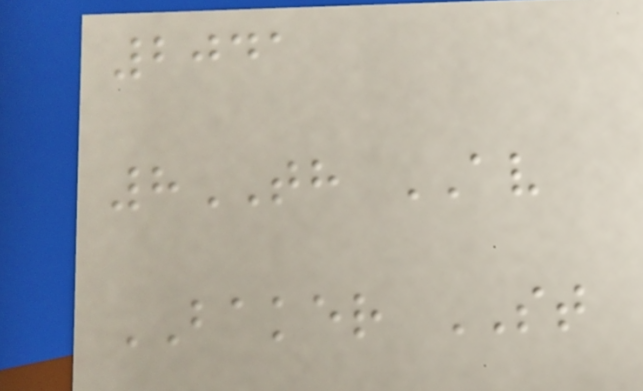2041
8TH AV
BAKER ST
